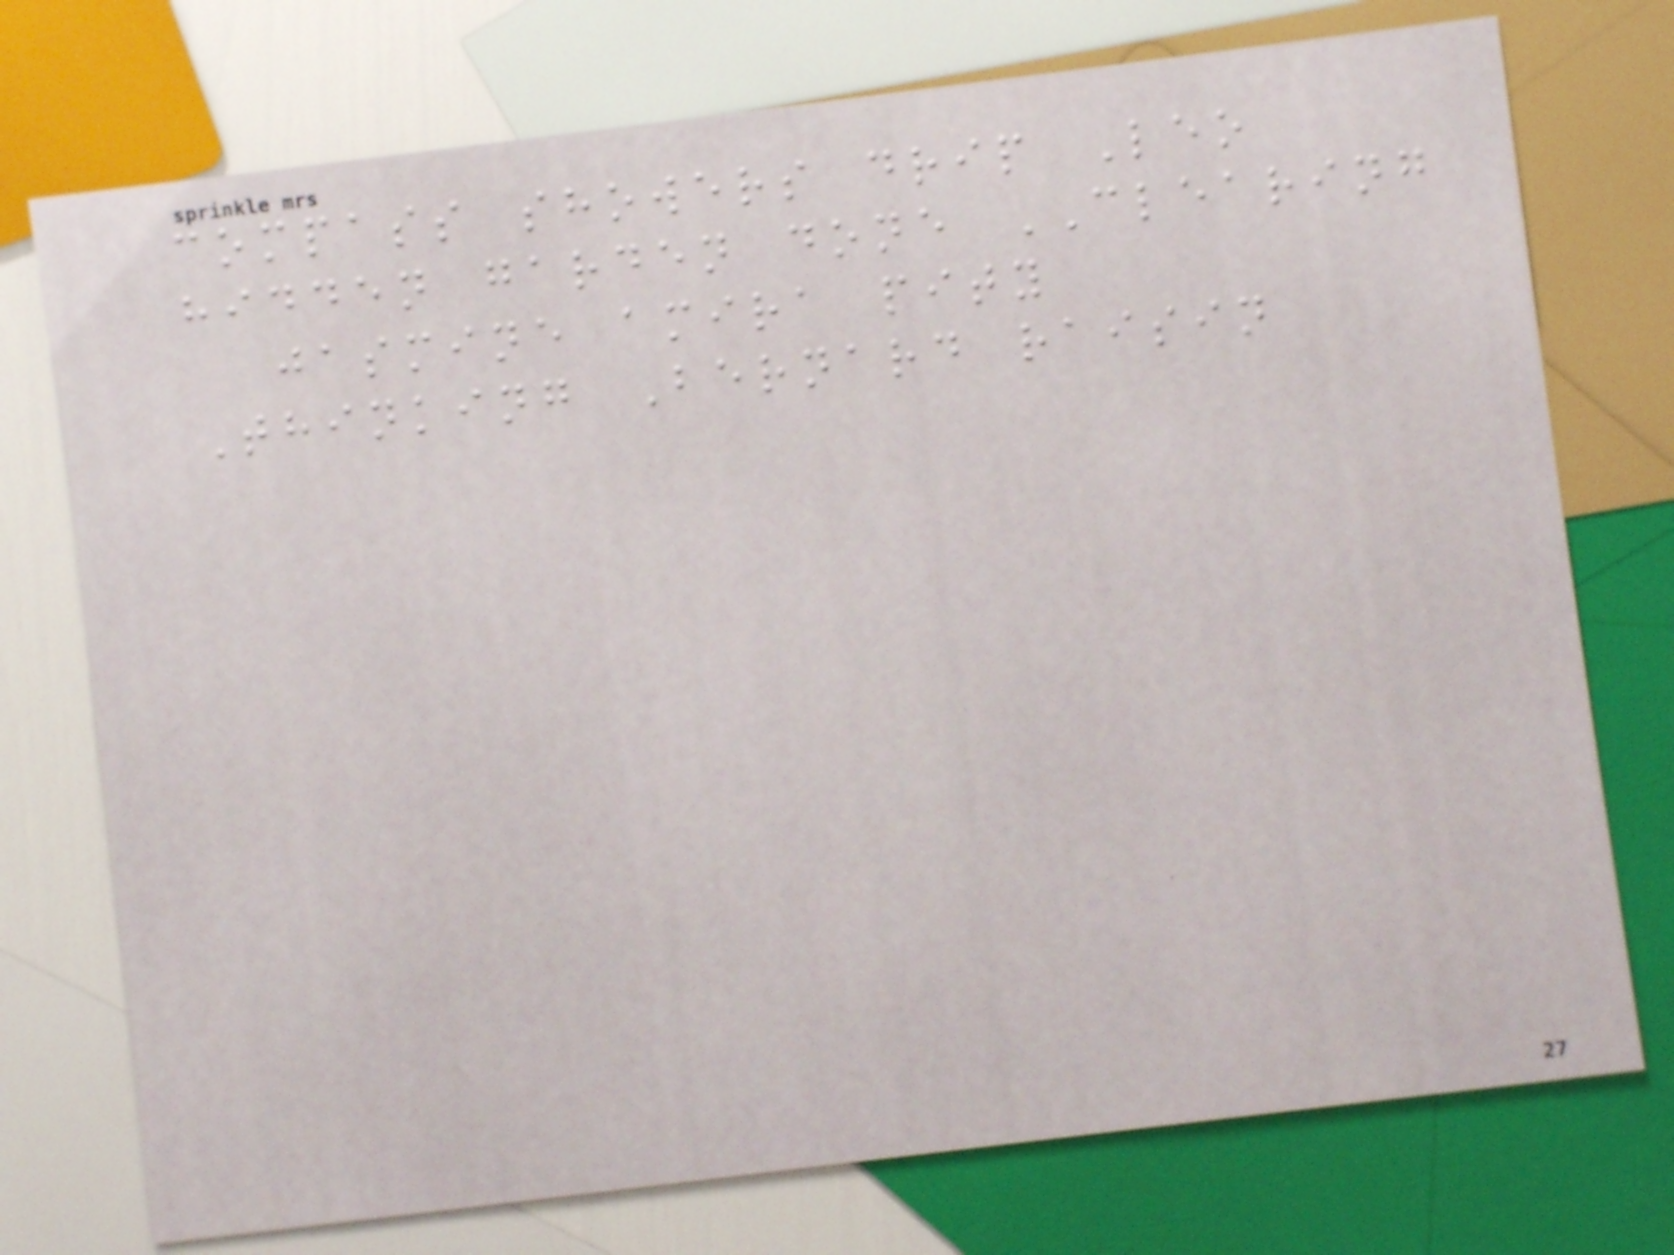compass showers drip Leo
hidden garden done CLEARING
jasmine amira pity
Thinking Bernard raisin
